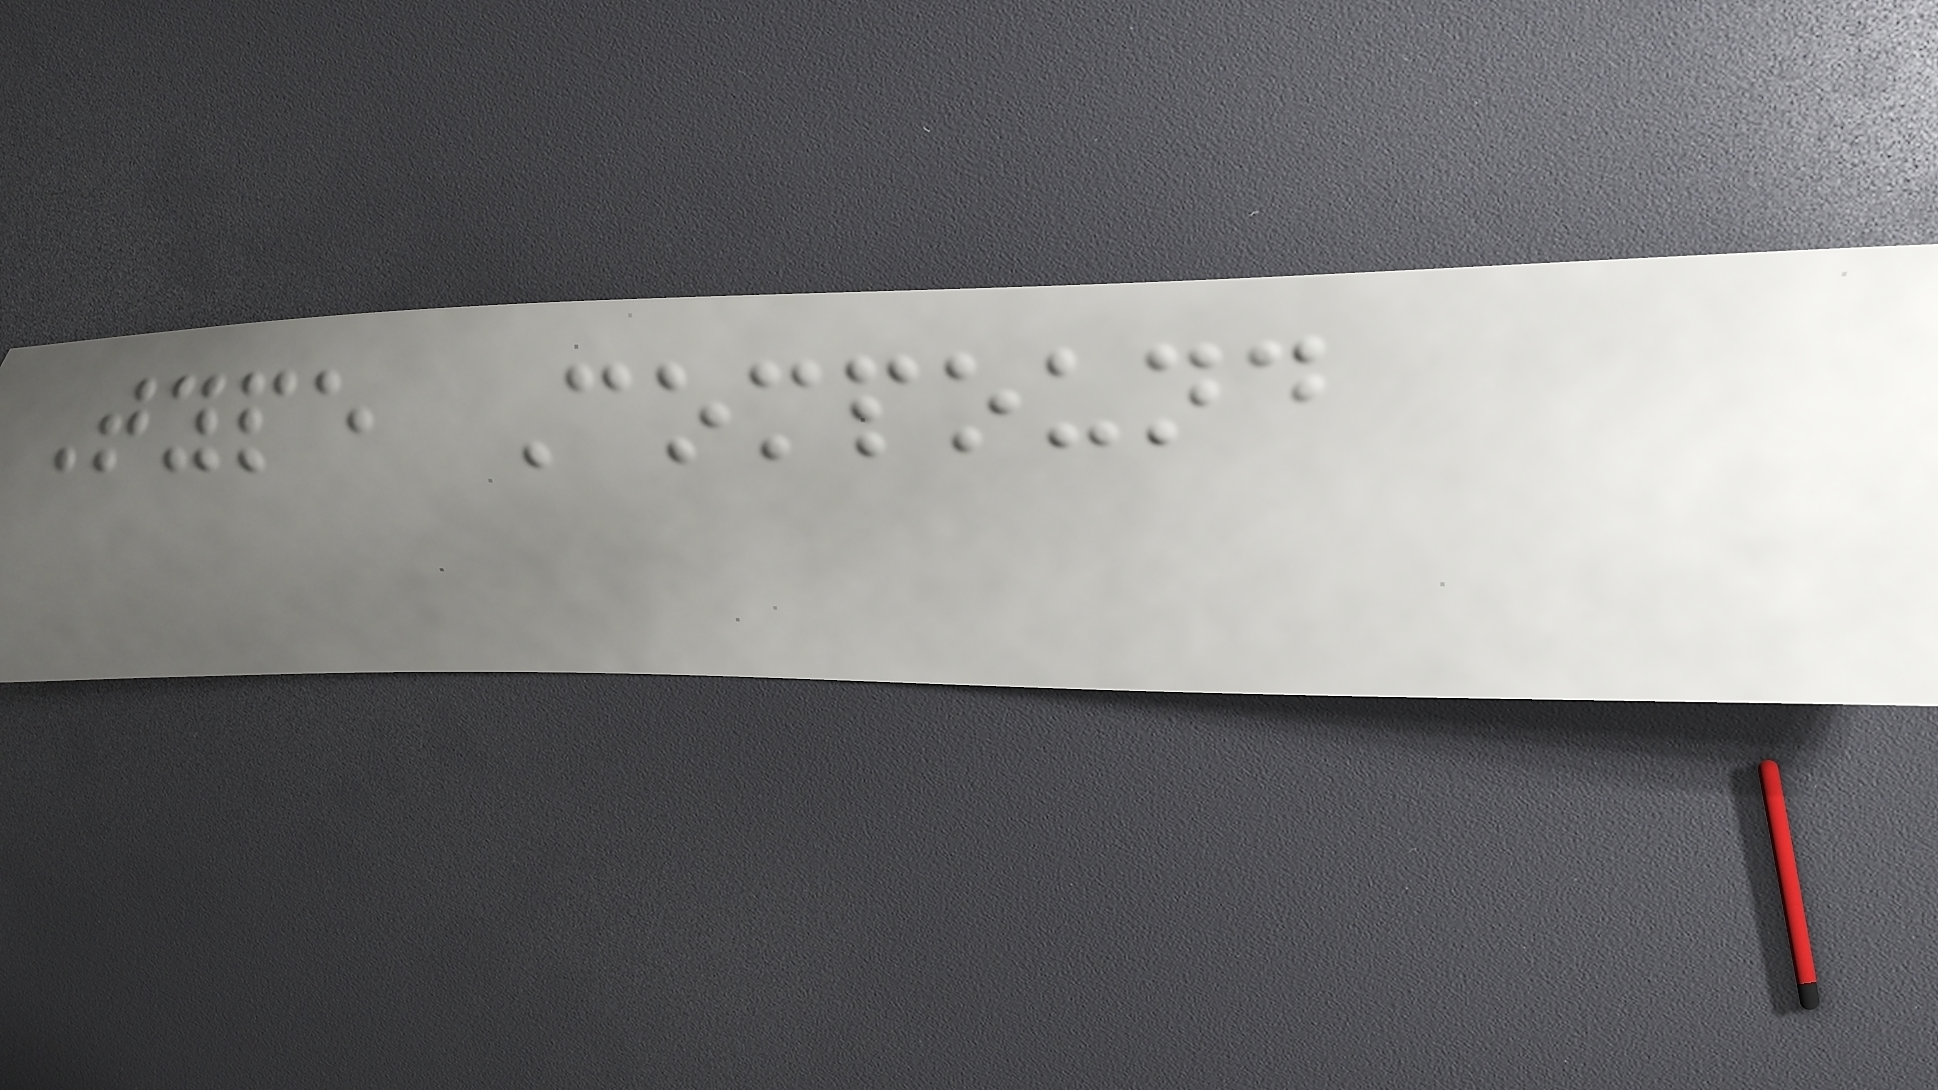Type Compound
